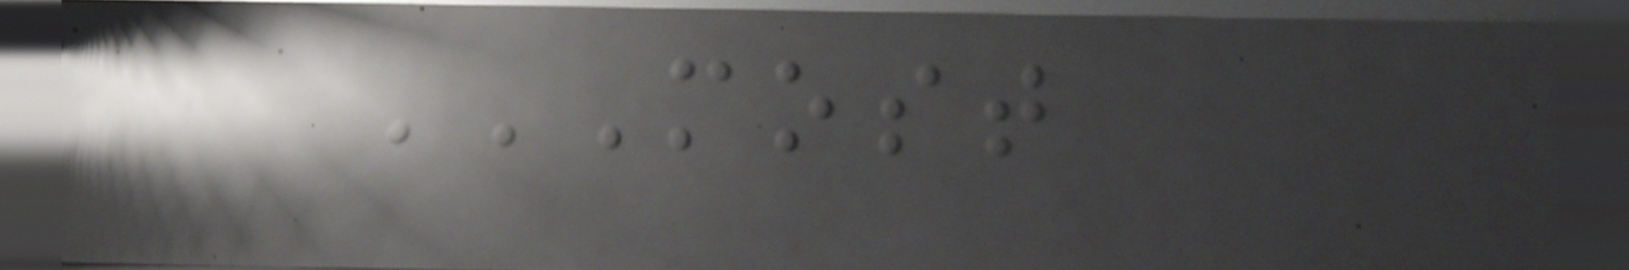MOST
